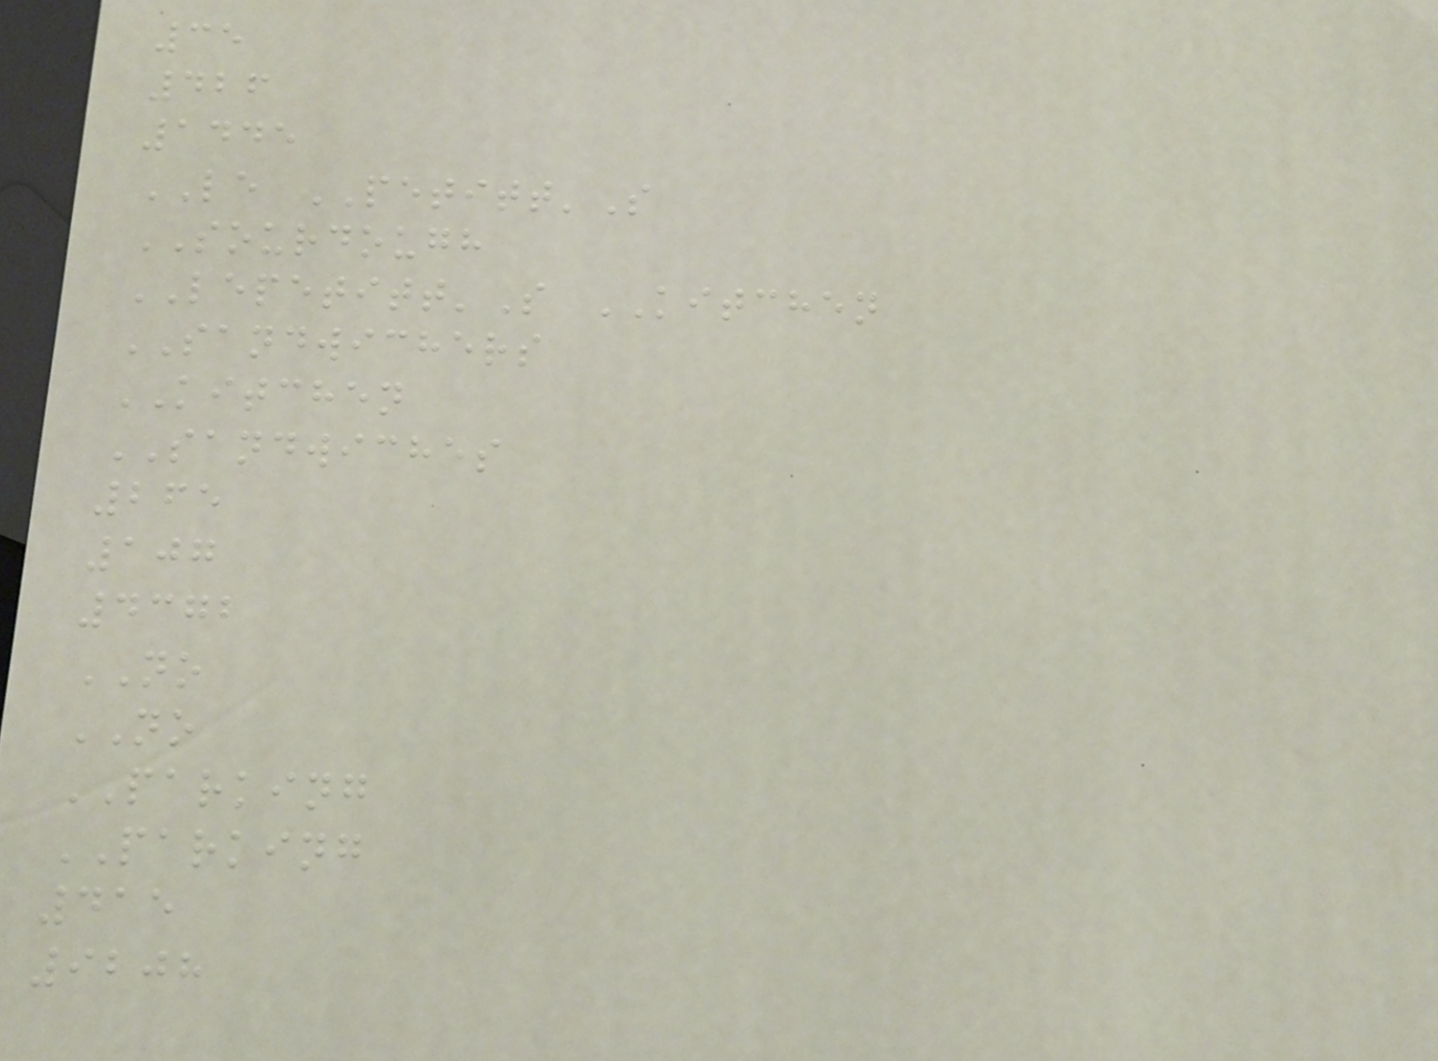35
426
1445
LE PETITT'S
SOURDOUGH
LEPETITT'S KITCHEN
SANDWICHERS
KITCHEN
SANDWICHES
265
107
4372
NO
NO
PARKING
PARKING
415
9208
